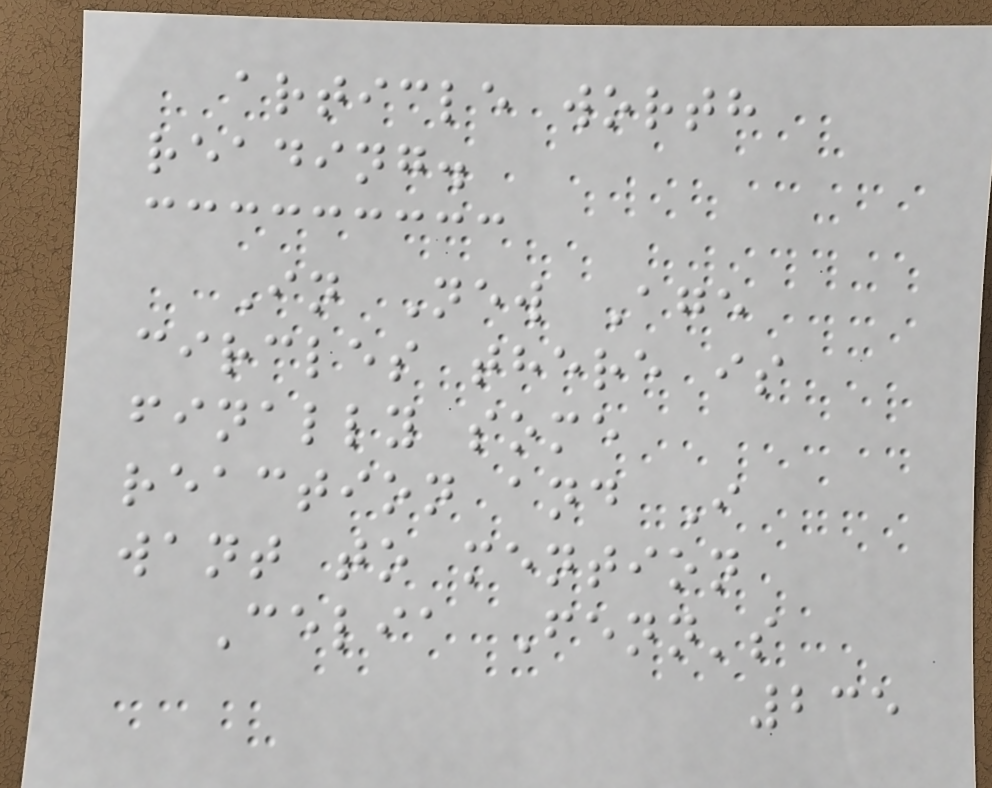article worth
reading.
In New Age
circles there is
finally some
reaction and I
want to mention
Celia Fenn's
235
